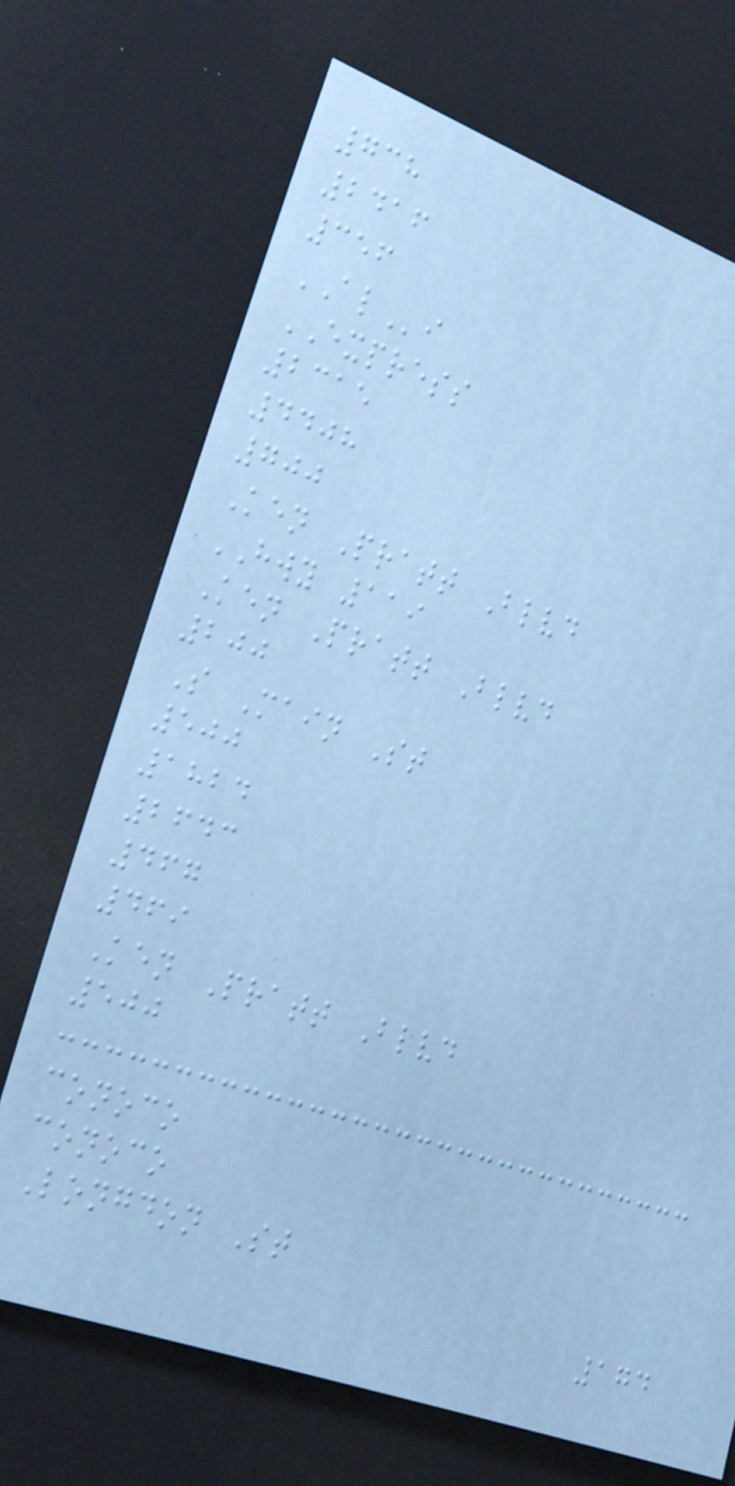738
2416
356
ALi
EXPRESS
2315
4408
700
Ken Pratt Blvd
HWY 119
Ken Pratt Blvd
200
S Main St
500
1824
2643
467
469
Ken Pratt Blvd
500
conoco
conoco
Longdon St
174
